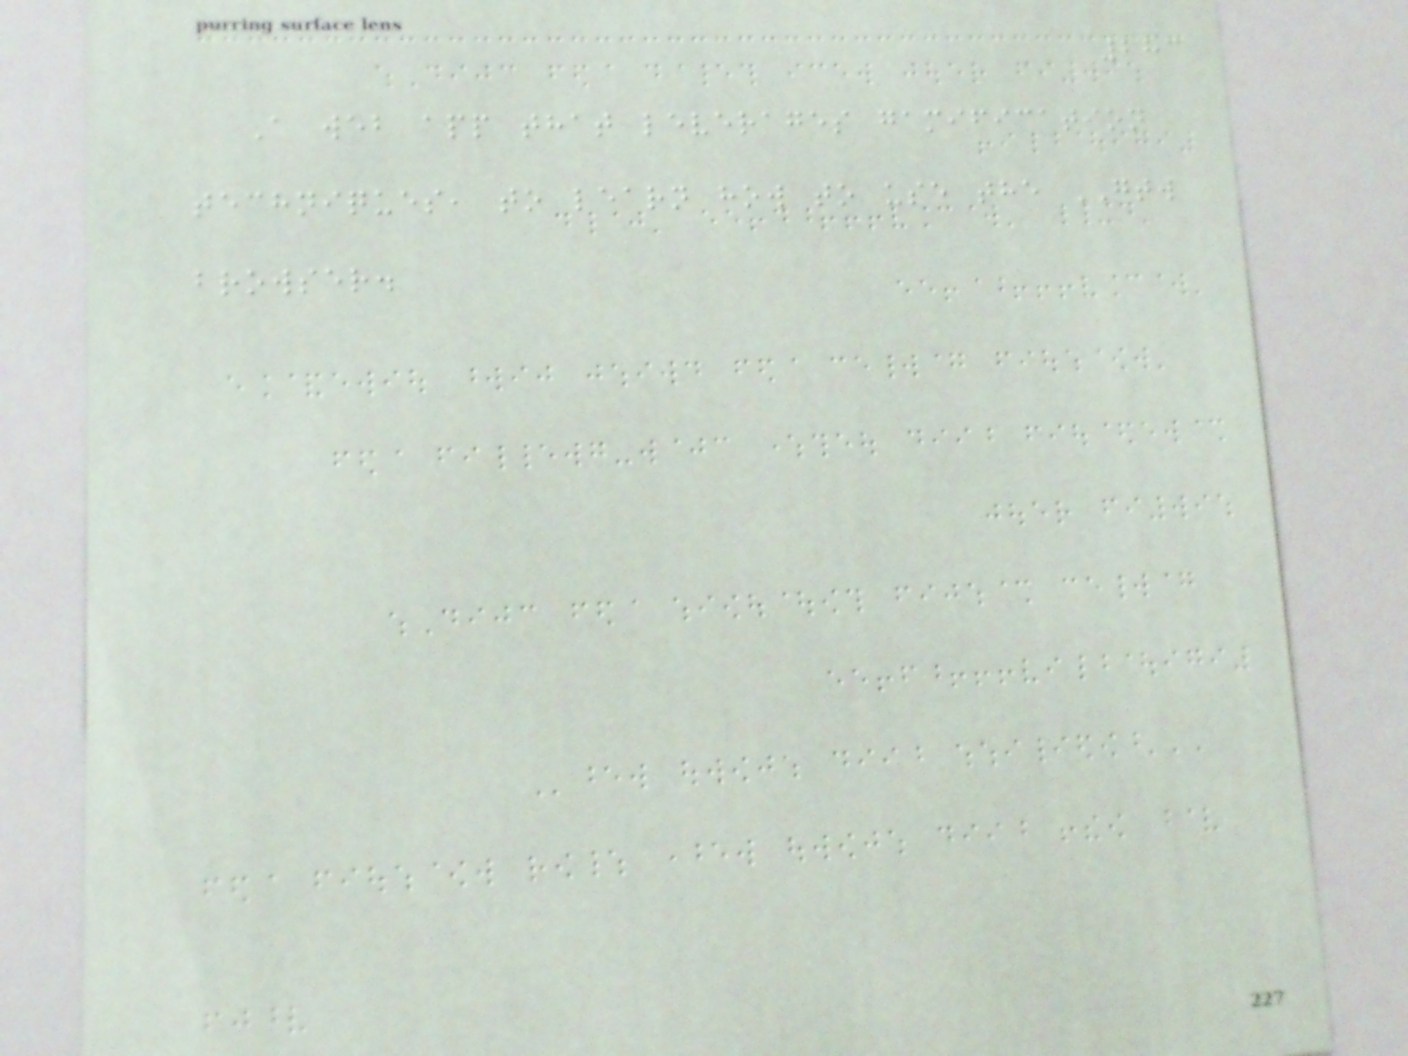283
A web app that leverages gamification
techniques, to learn how to use the GTW
browser.
